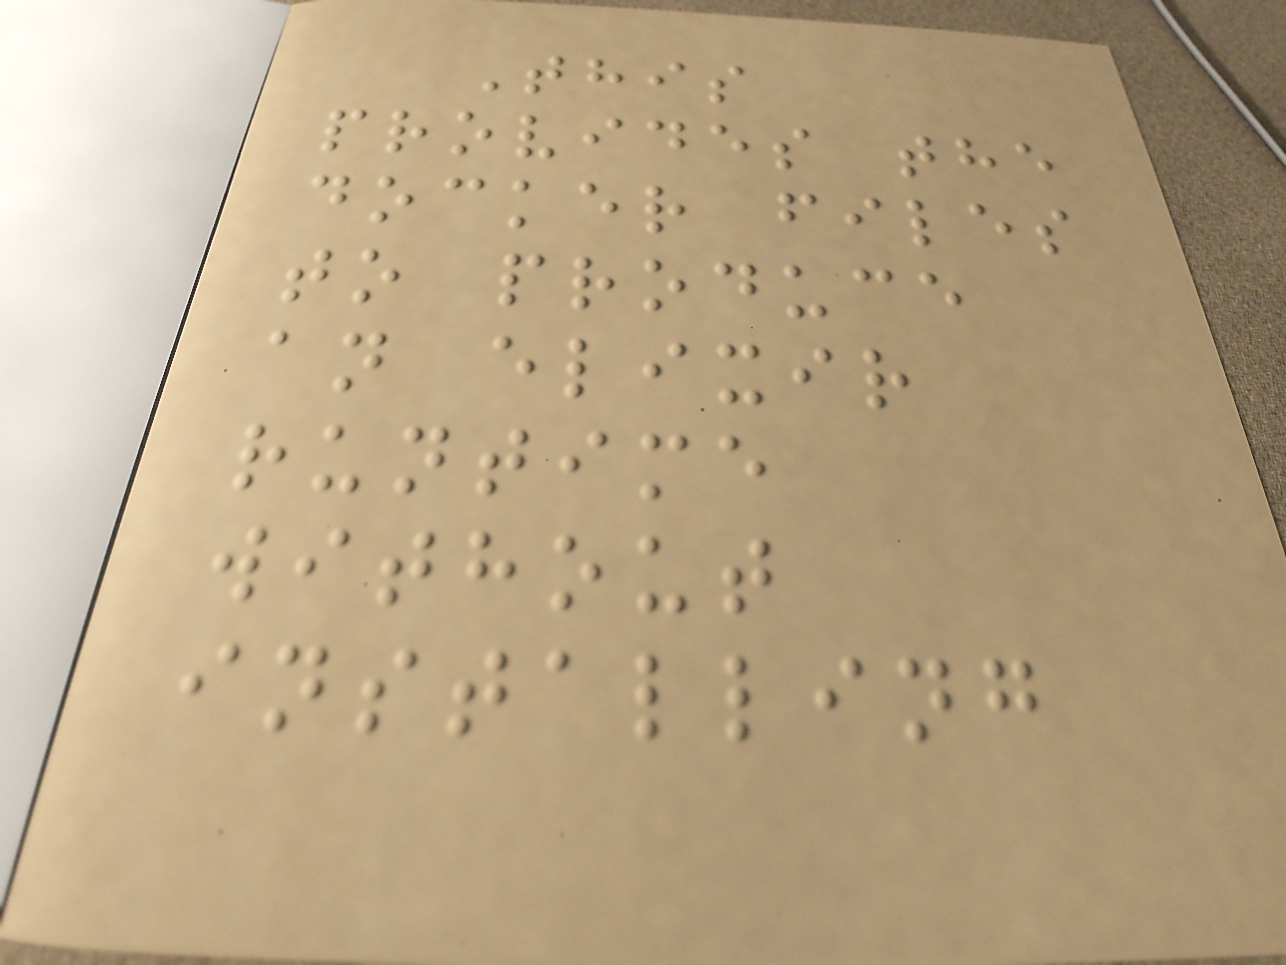This
provides the
docker files
to produce
an elixir
runtime
without
installing
